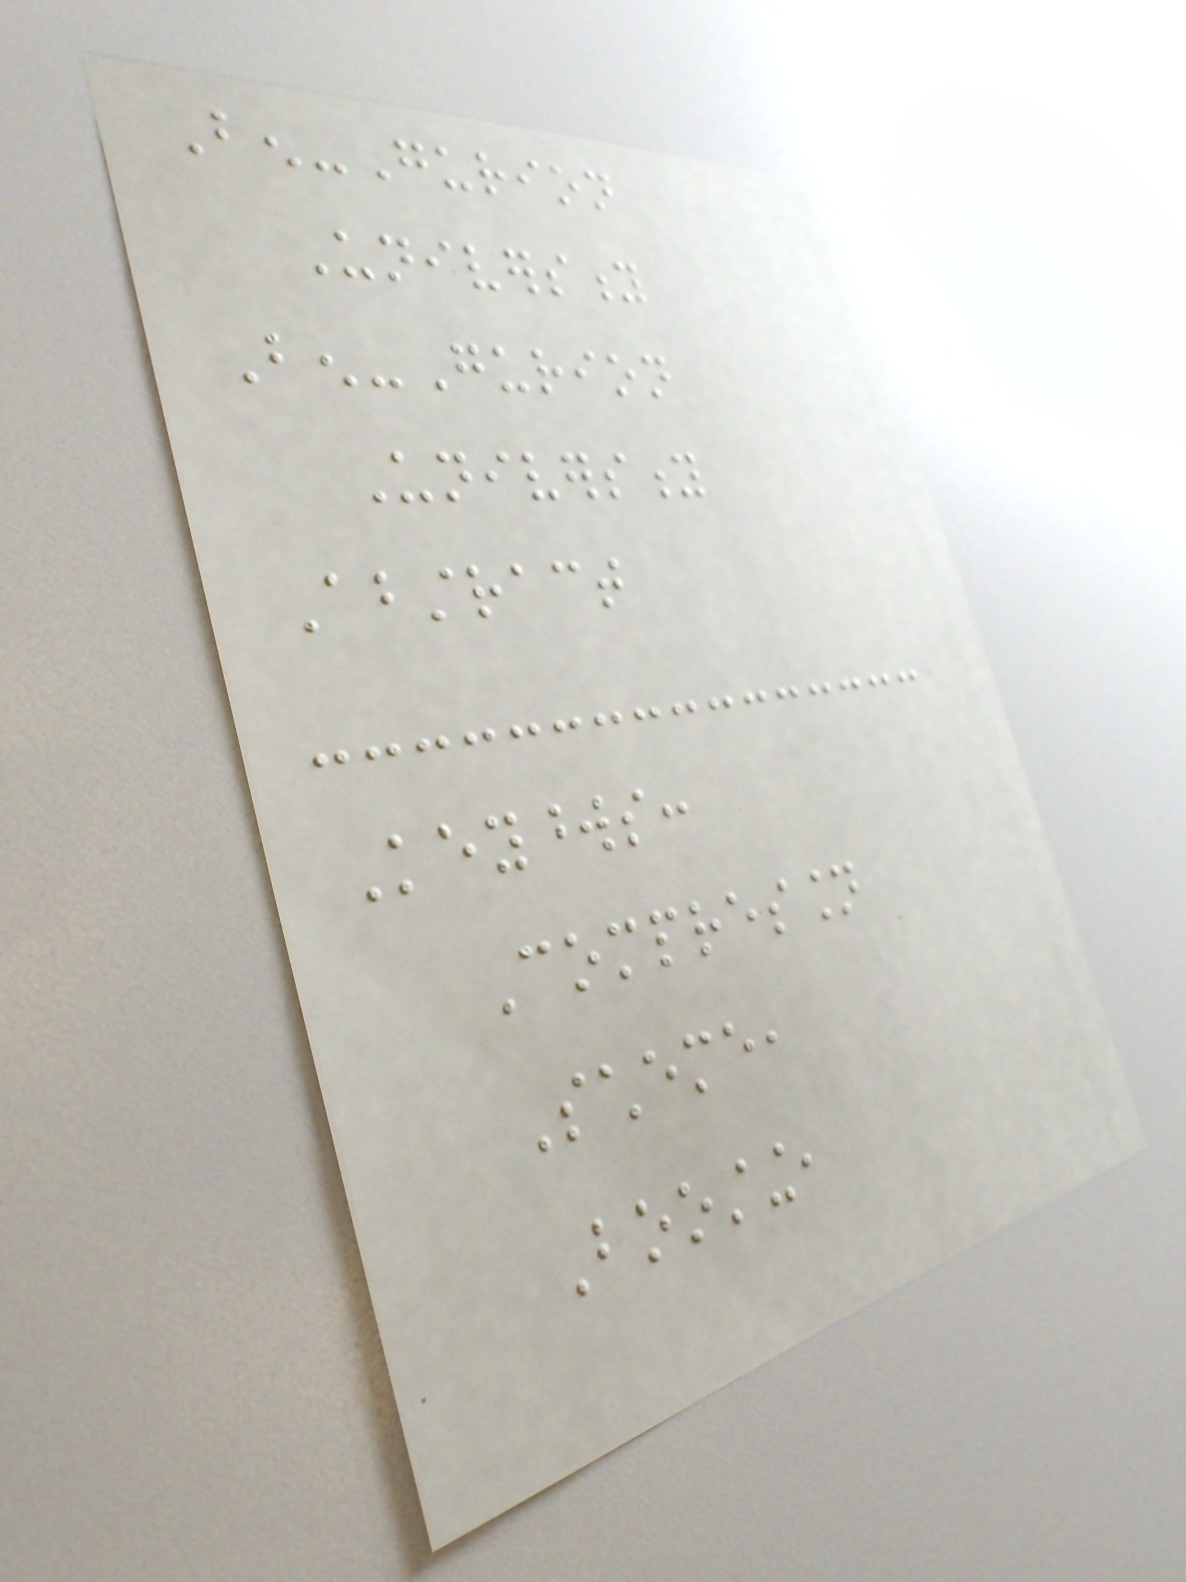Ben-Gurion
University
Ben-Gurion
University
Abstract
Keywords:
Compression
Scheme,
Boosting,
